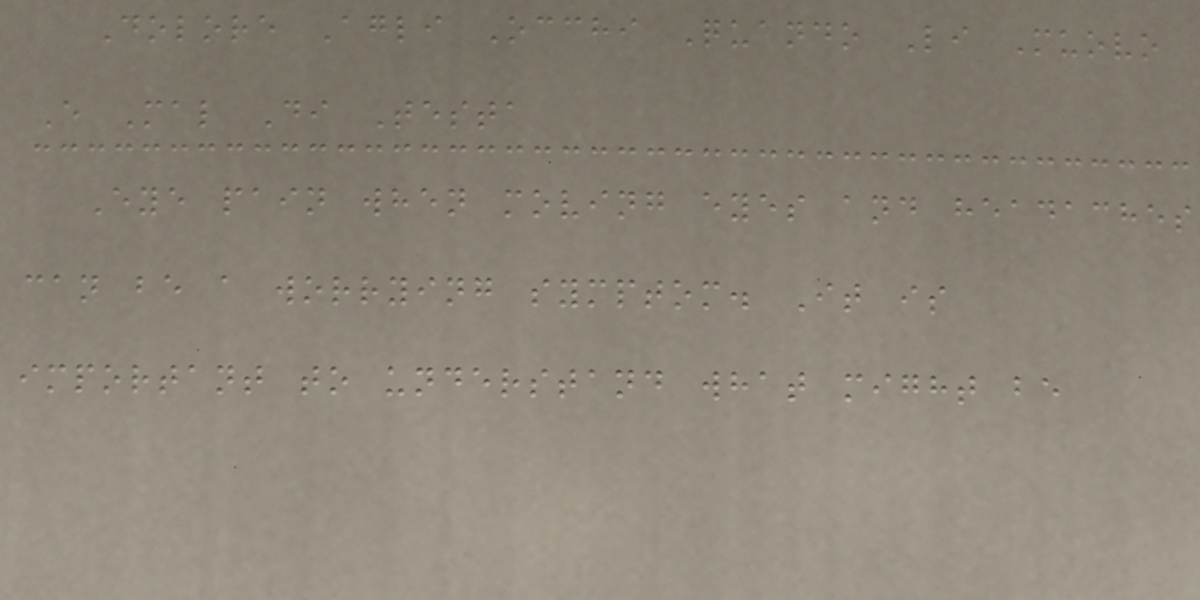Dolore Agli Occhi Quando Li Muovo
E Mal Di Testa
Eye pain when moving eyes and headaches
can be a worrying symptom. It is
important to understand what might be
